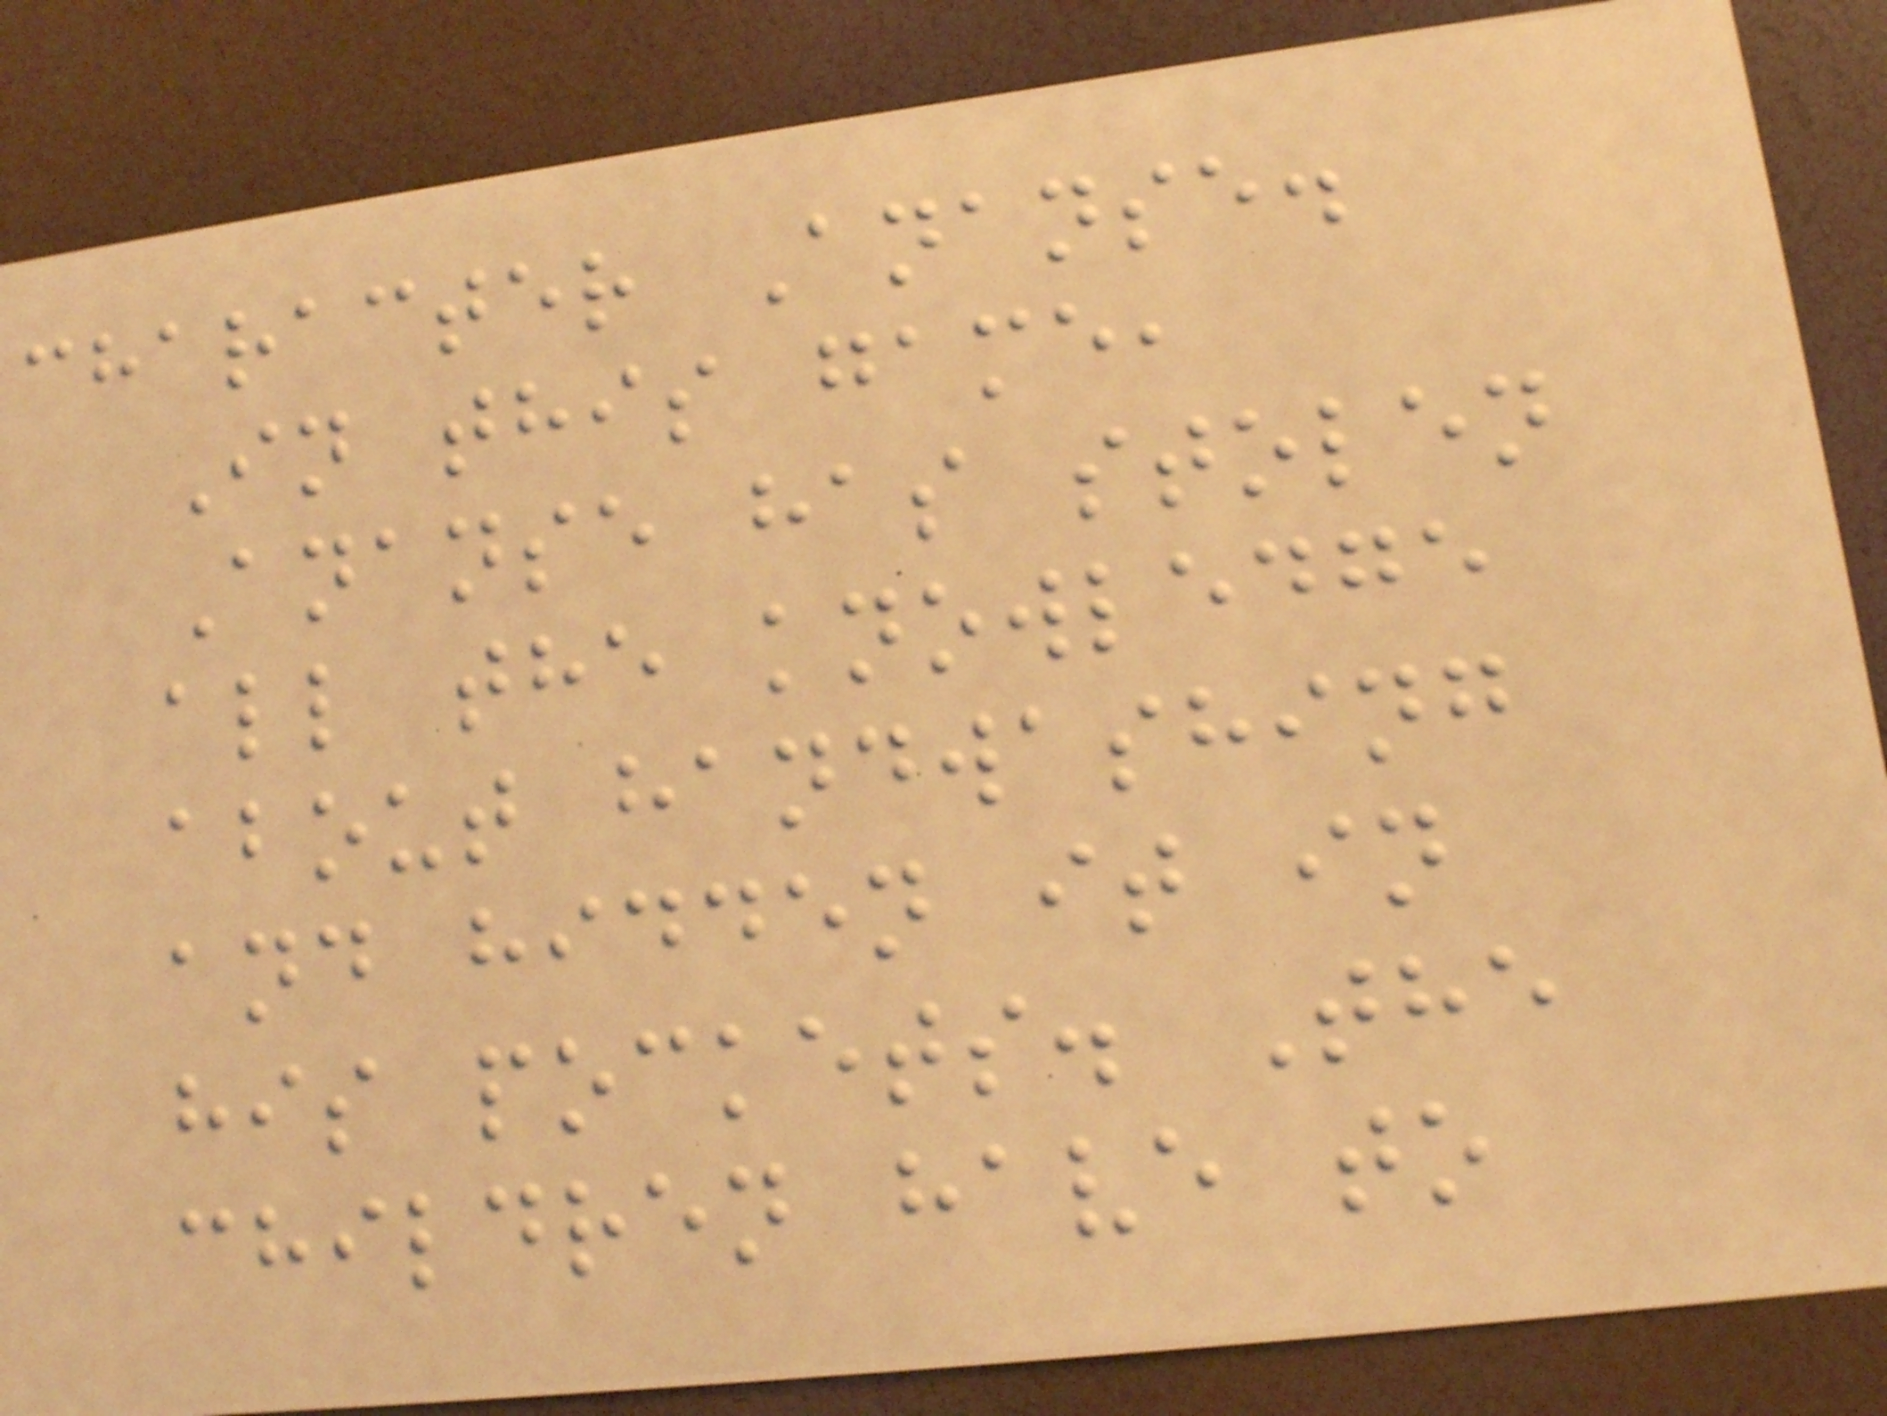character Ananse.
In this game,
Ananse has stolen
all the knowledge
about handwashing
and hidden it in
his pockets. The
children have to
